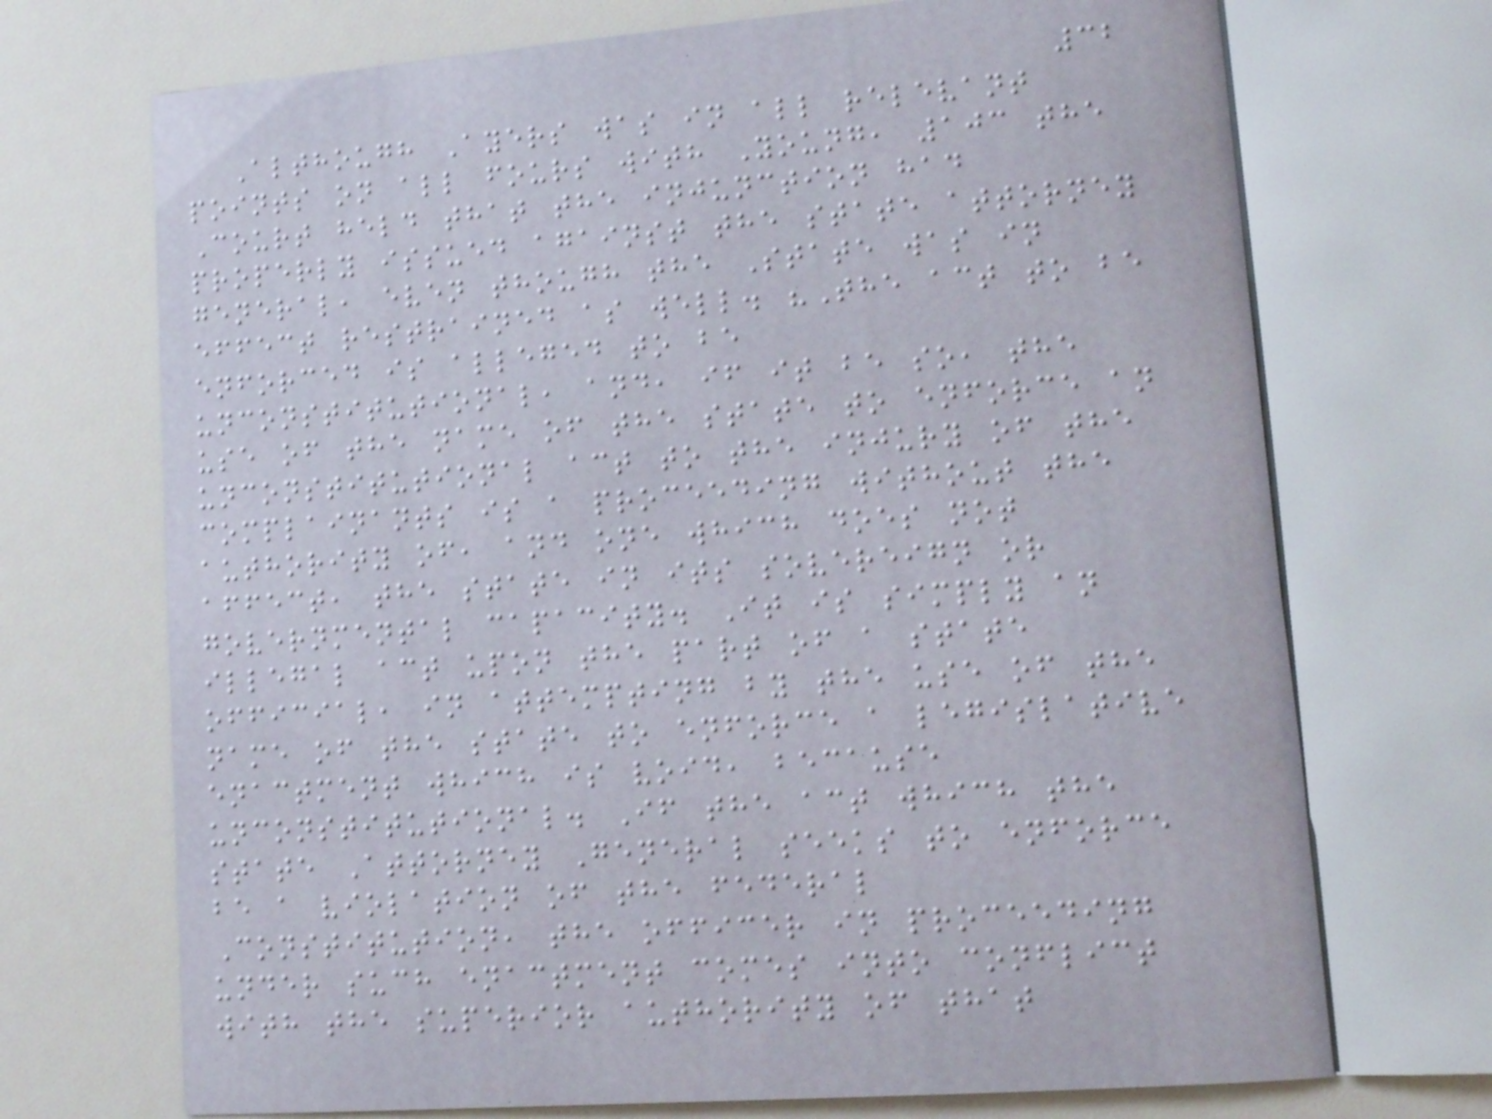32
Although Ayers was in all relevant
points on all fours with Young, 103 the
Court held that the injunction had
properly issued against the state attorney
general, even though the State was in
effect restrained as well. "The act to be
enforced is alleged to be
unconstitutional, and, if it be so, the
use of the name of the state to enforce an
unconstitutional act to the injury of the
complainants is a proceeding without the
authority of, and one which does not
affect, the state in its sovereign or
governmental capacity. It is simply an
illegal act upon the part of a state
official, in attempting by the use of the
name of the state to enforce a legislative
enactment which is void, because
unconstitutional. If the act which the
state Attorney General seeks to enforce
be a violation of the federal
Constitution, the officer in proceeding
under such enactment comes into conflict
with the superior authority of that
